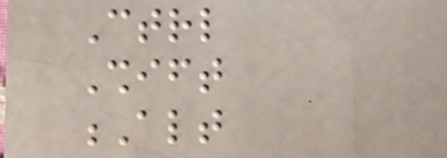Ctrl
Shift
Alt
